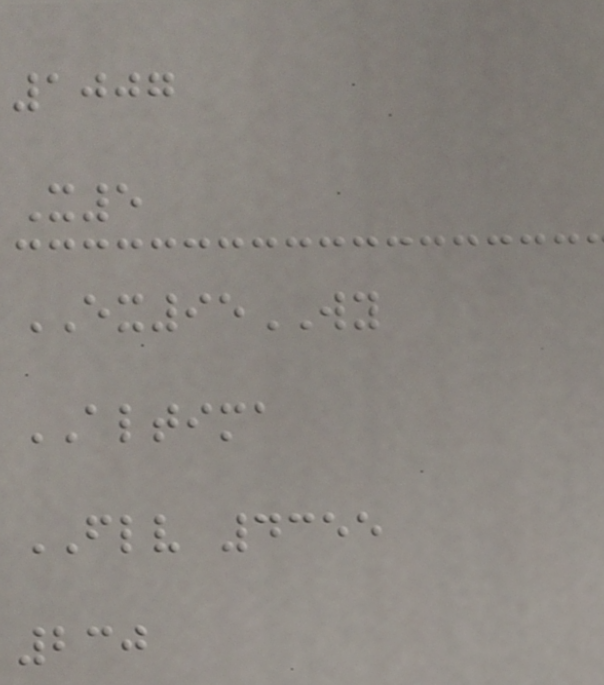1007
X5
EX95WY
ALTIMA
FLV 4355
230
